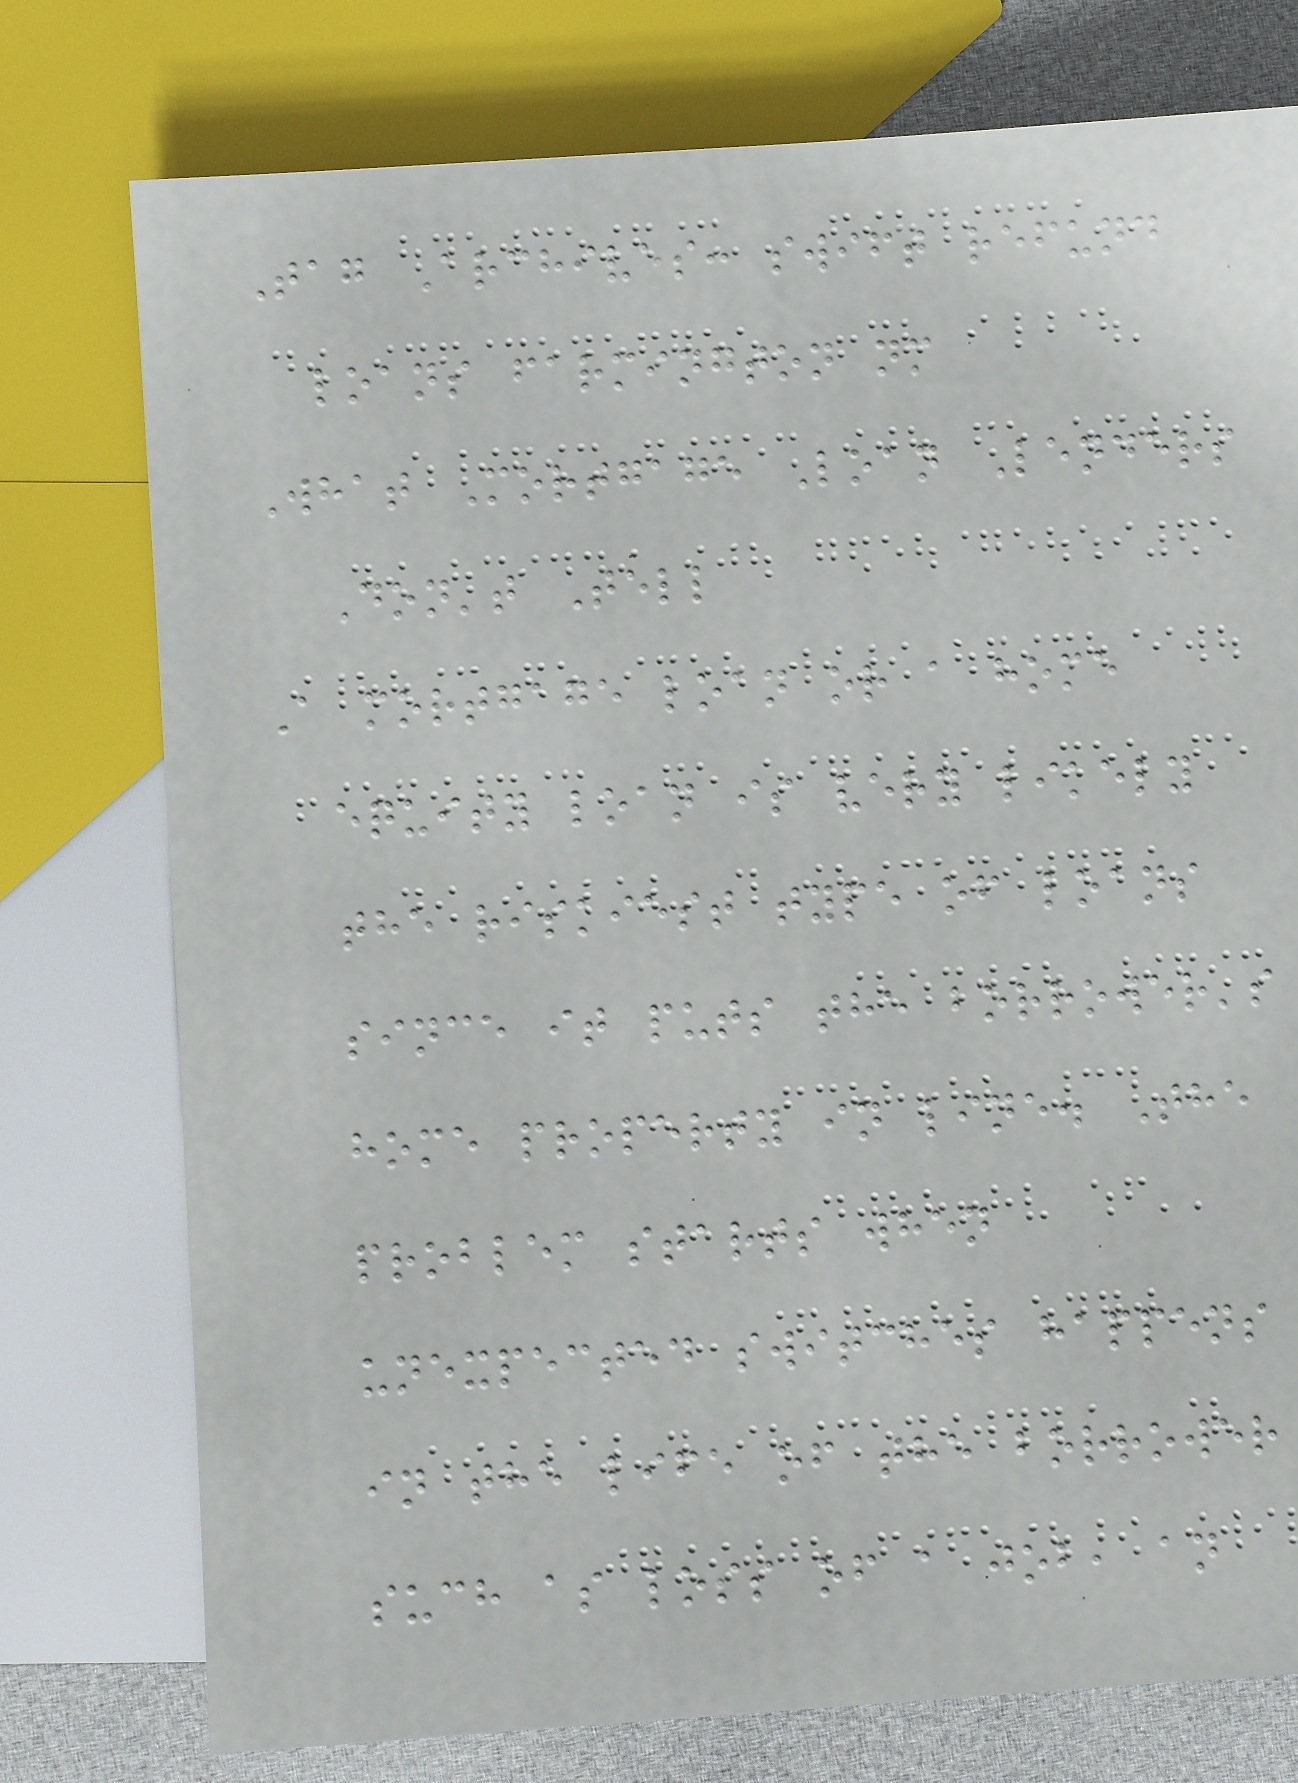Tag Archives: swift refund
loans farmington nm
What Mortgage Loan Lenders
Don't Tell
A mortgage loan or a home
equity loan is very likely
the riskiest type of loans
since it puts the borrower's
home property in line. The
problem starts when
unexpected switches happens
in the life of the borrower
such as loss of a job, an
